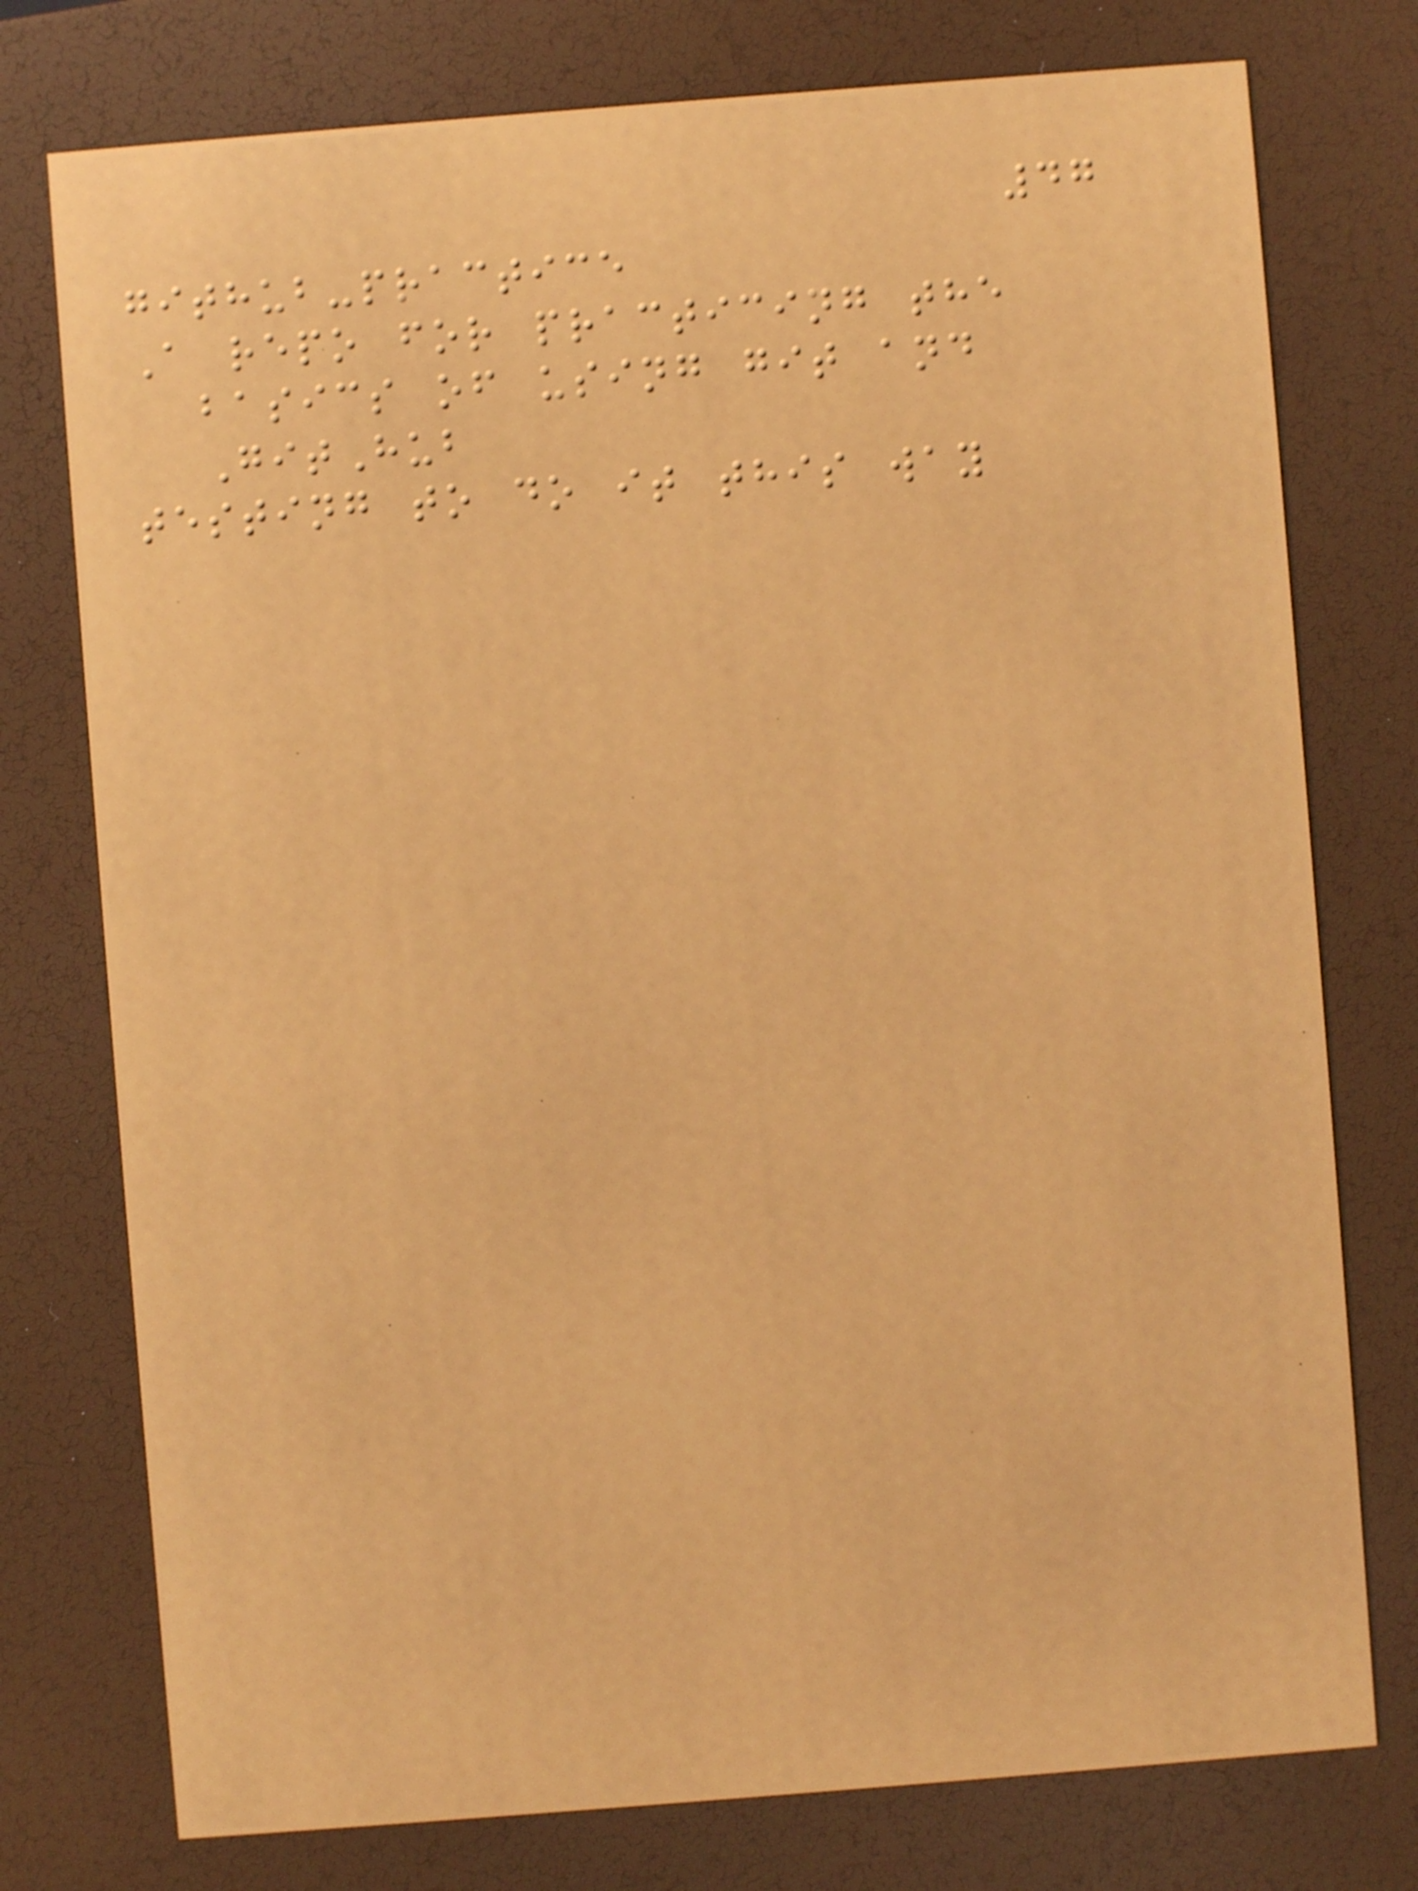47
github-practice
A repo for practicing the
basics of using git and
GitHub
testing to do it this way
